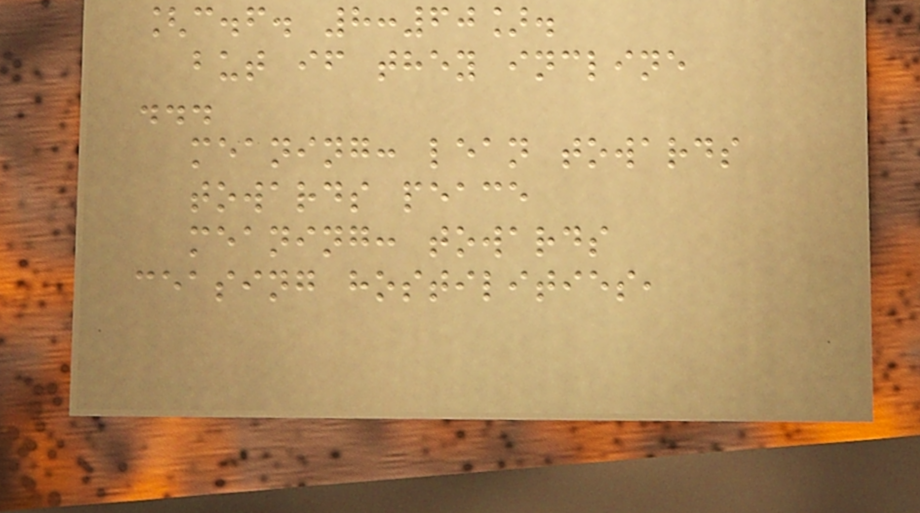[c.f. 8:60].
but if they incline
...
meaning: lean towards
towards peace
meaning: towards
ceasing hostilities,
